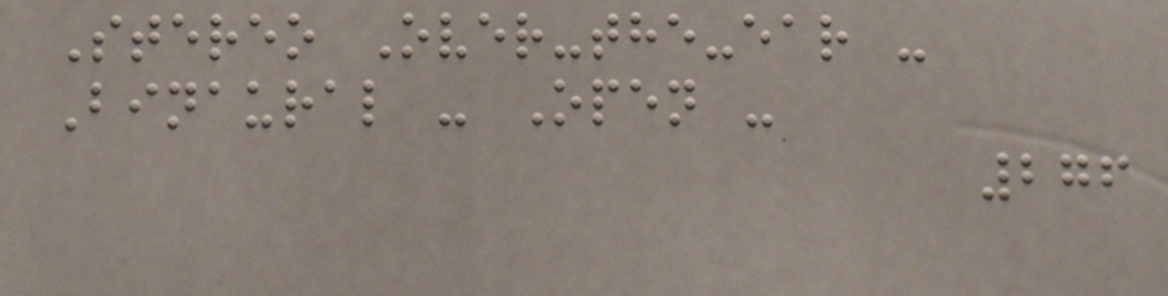Stereo Over-the-ear -
Binaural - Open -
276
